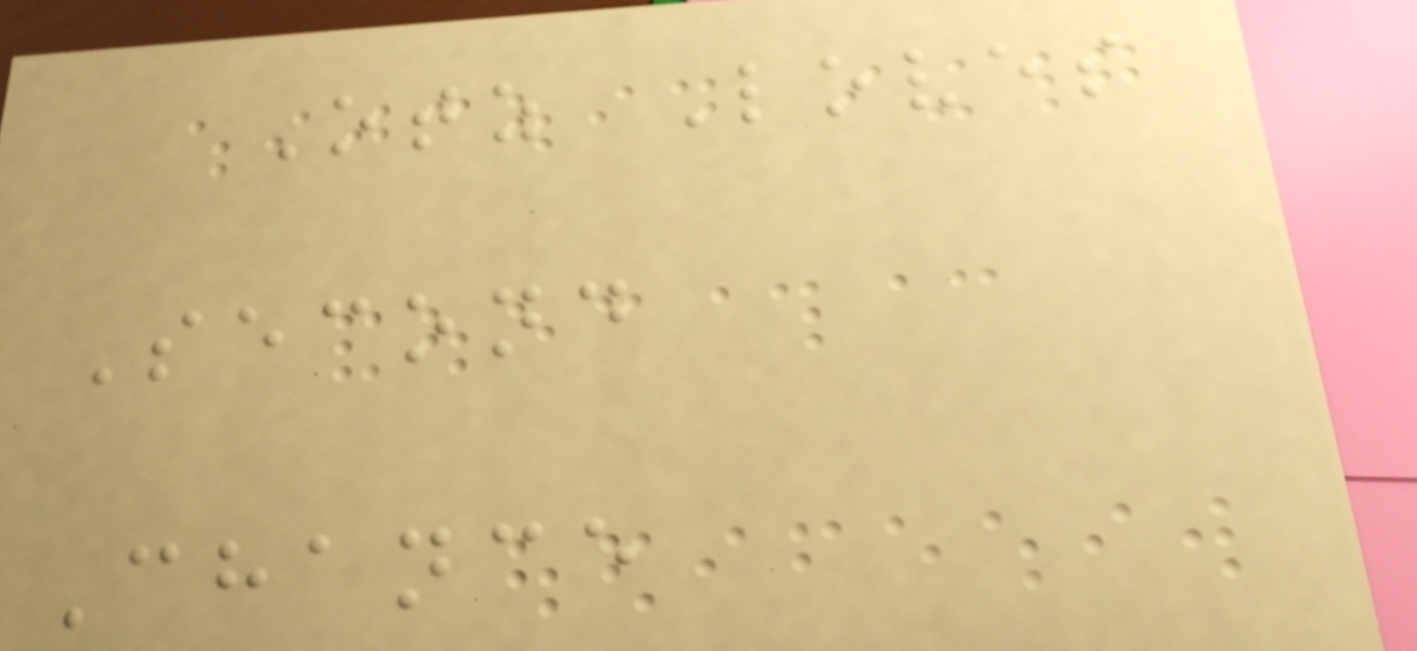Otz Loves
Second
Chance
